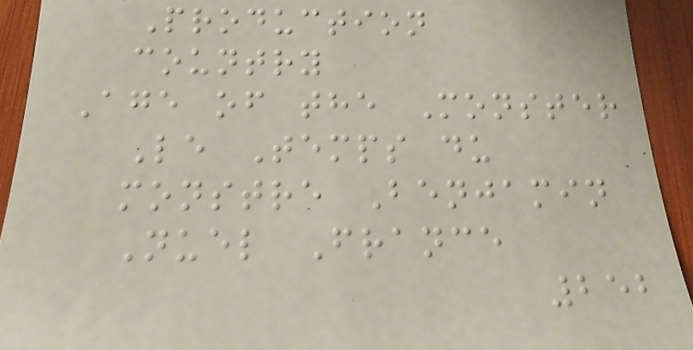Production
country
Age of the Monster
Le Temps du
monstre Benjamin
Nuel France
252
